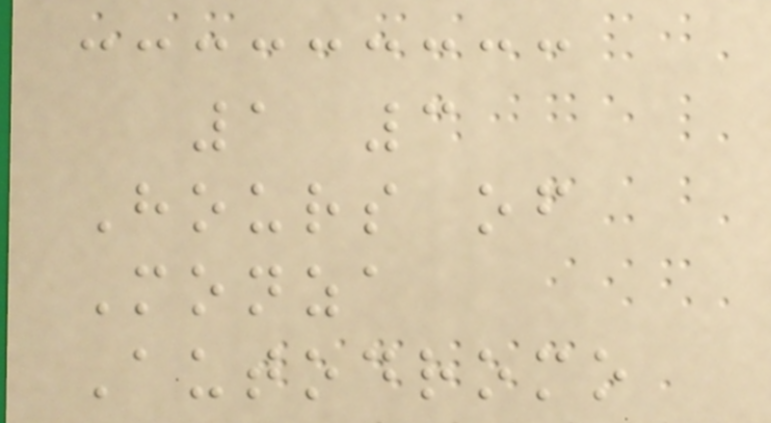1 3
Hours of
Monza
Autodromo
